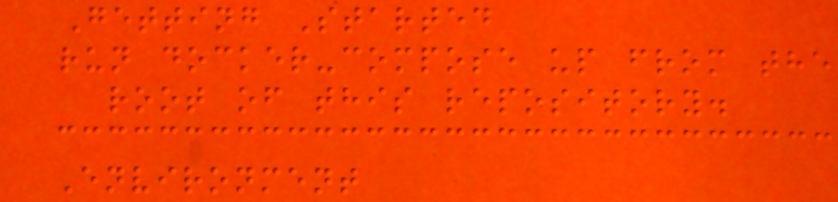Getting Started
run docker-compose up from the
root of this repository.
Environment
